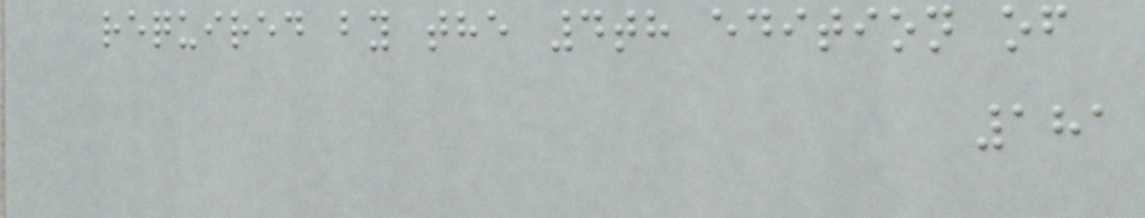required by the 4th edition of
181
